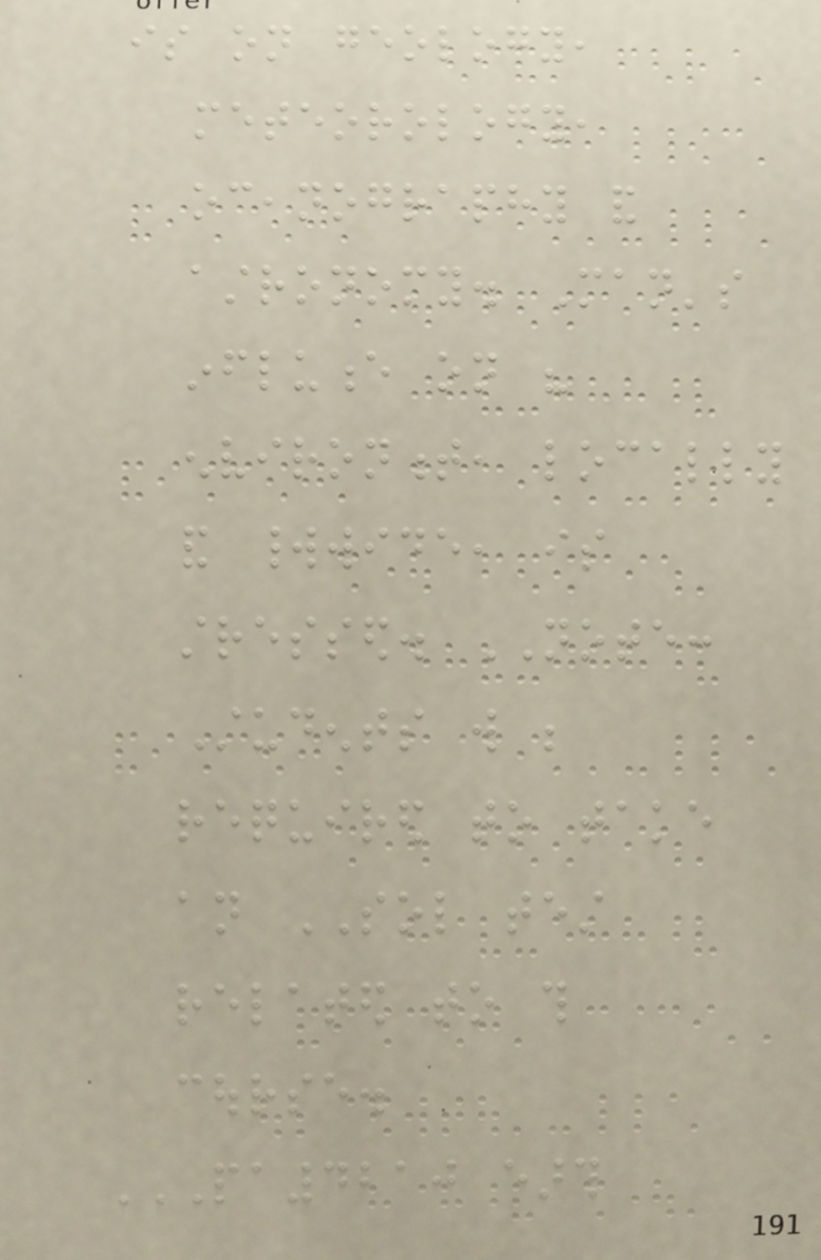is on geology,
meteorology,
oceanography and
astronomy. Man's
influence on his
environment, locally
and worldwide, is
stressed. NOTE:
Students will be
required to take
an SOL test
related to this
course.
PA4210 EARTH
